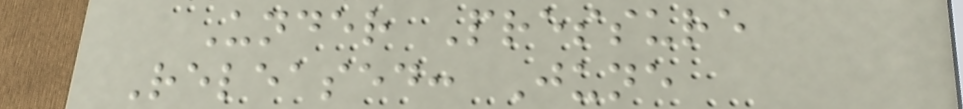Under Pressure
Released: June
